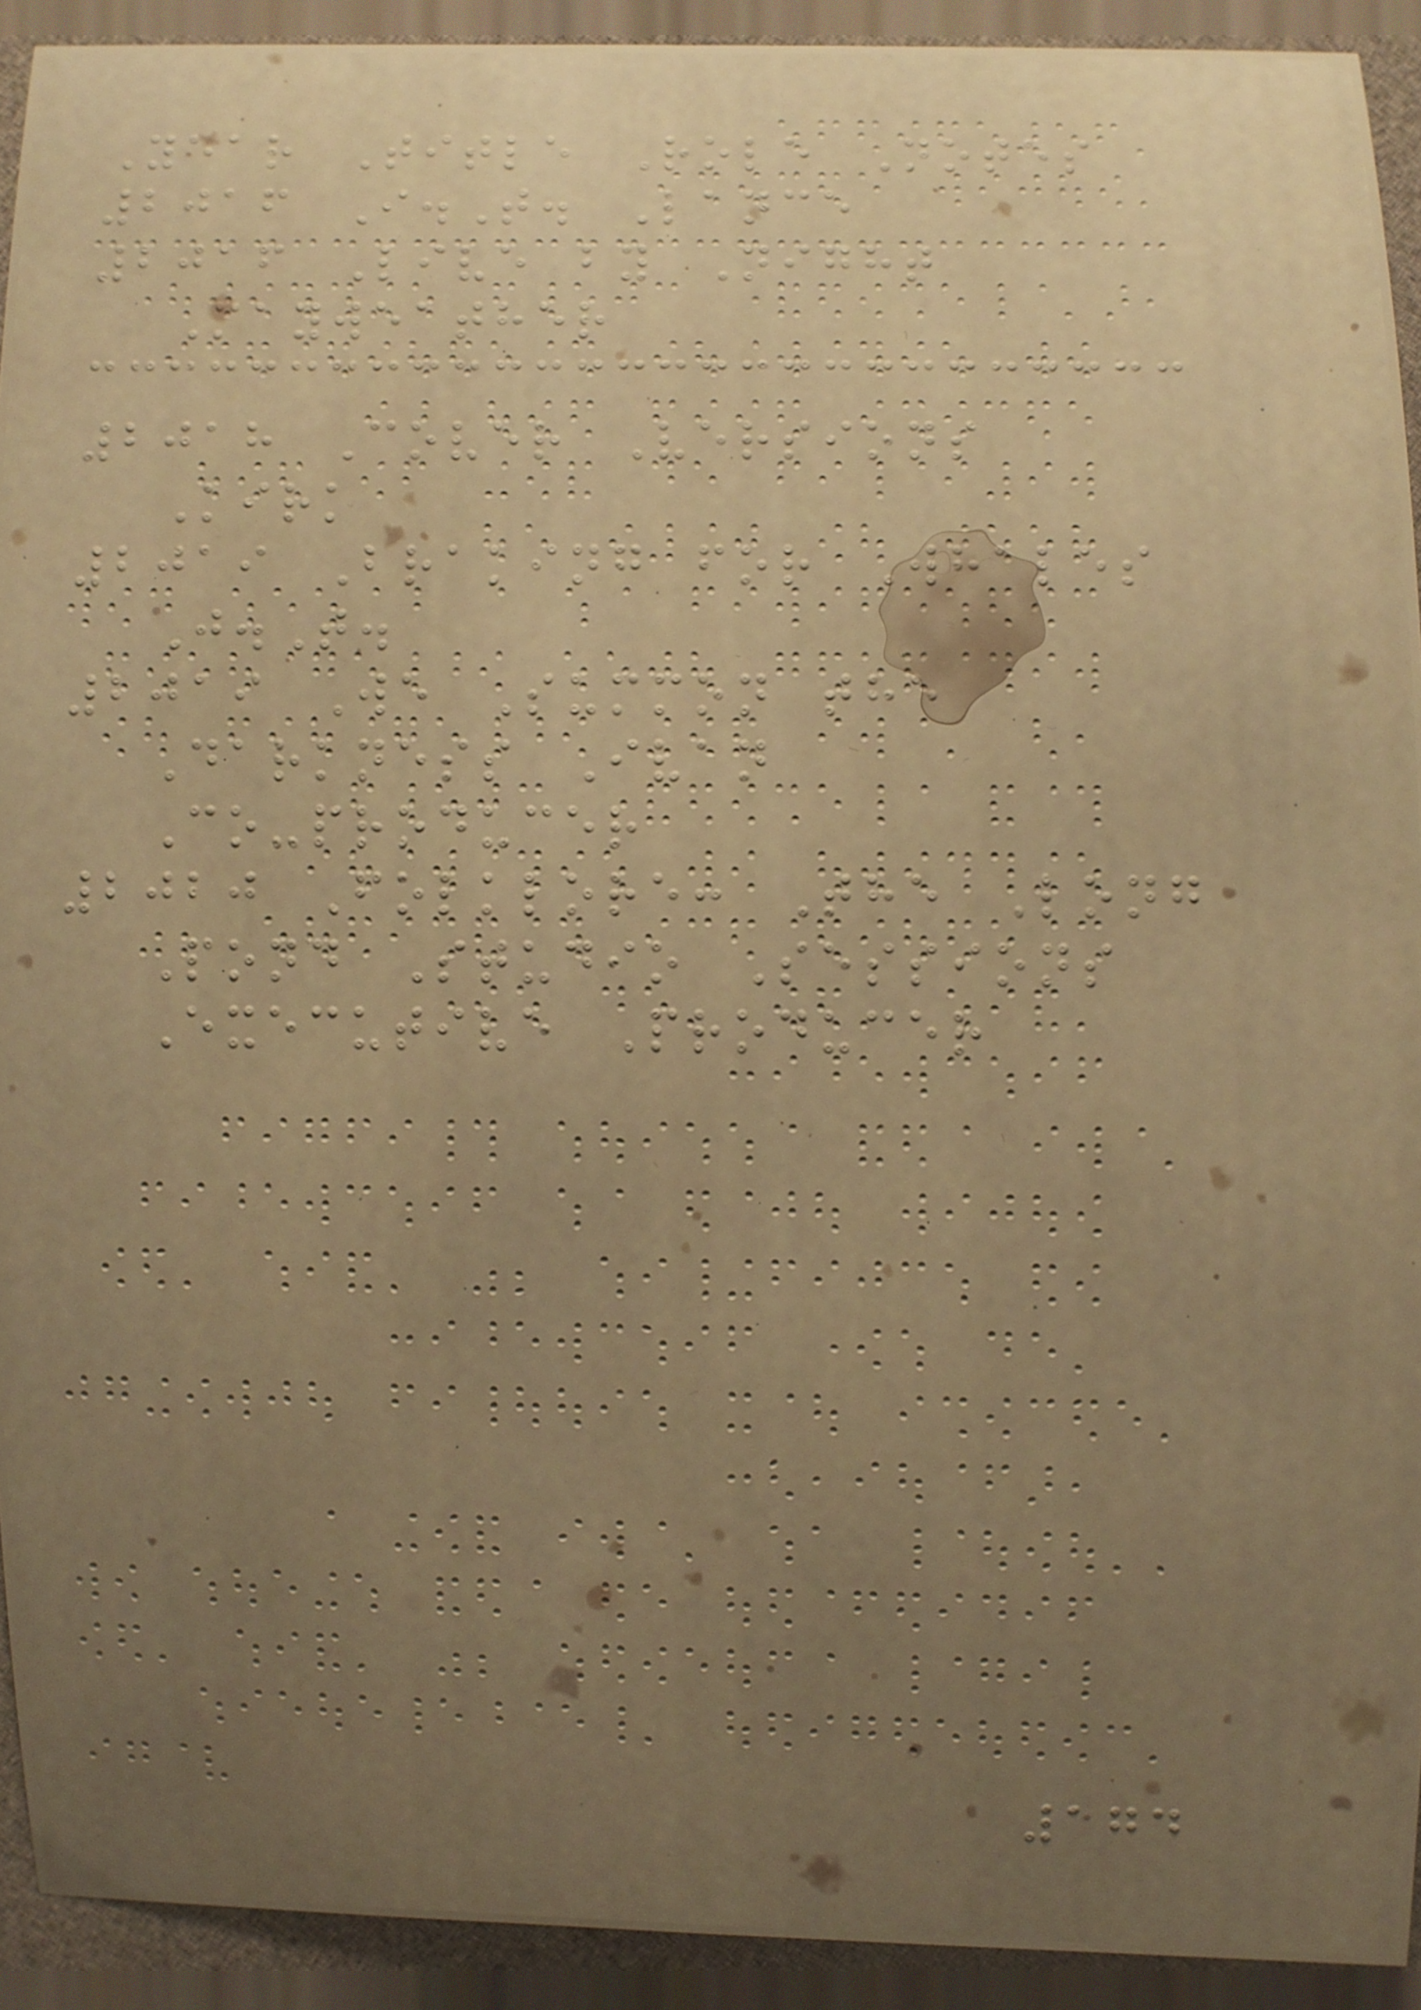Year Title Role Notes
2016 I.T. Lance
2016 Live by Night
Mayweather
2018 Cover Versions
Kirk
2019 Braking for Whales
J.T.
2019 We Summon the
Darkness Ivan
Co-producer
2020 Folklore: The Long
Pond Studio Sessions
Executive Producer
174
